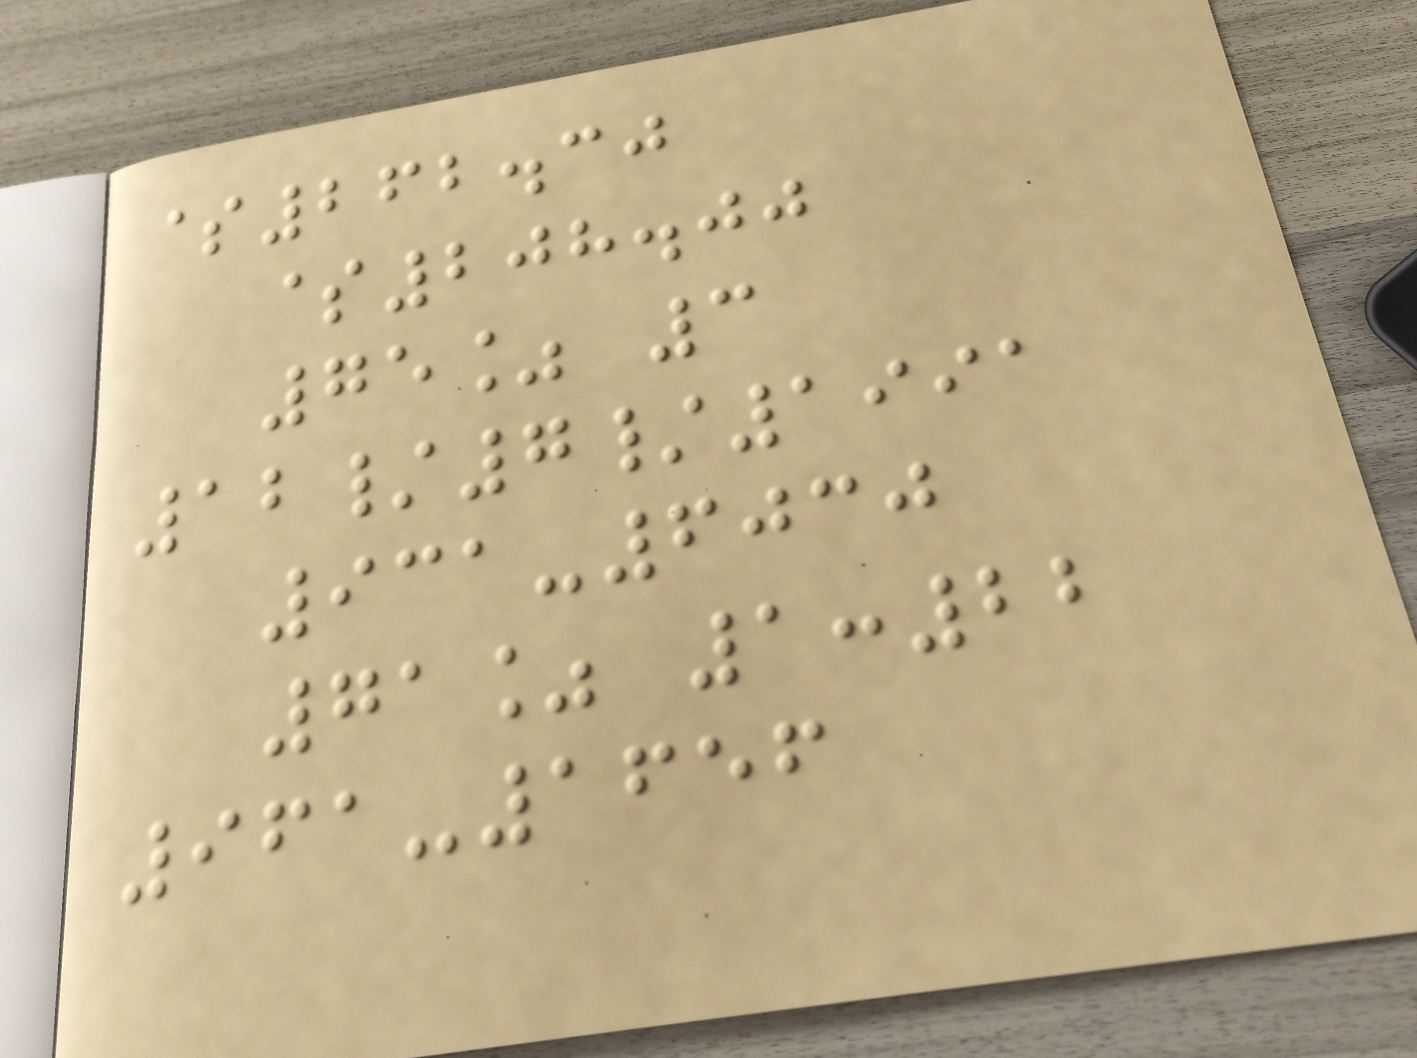$262.30
$208.00
75% 3
12/7/1991
931-6030
71% 1:22
961-1656
